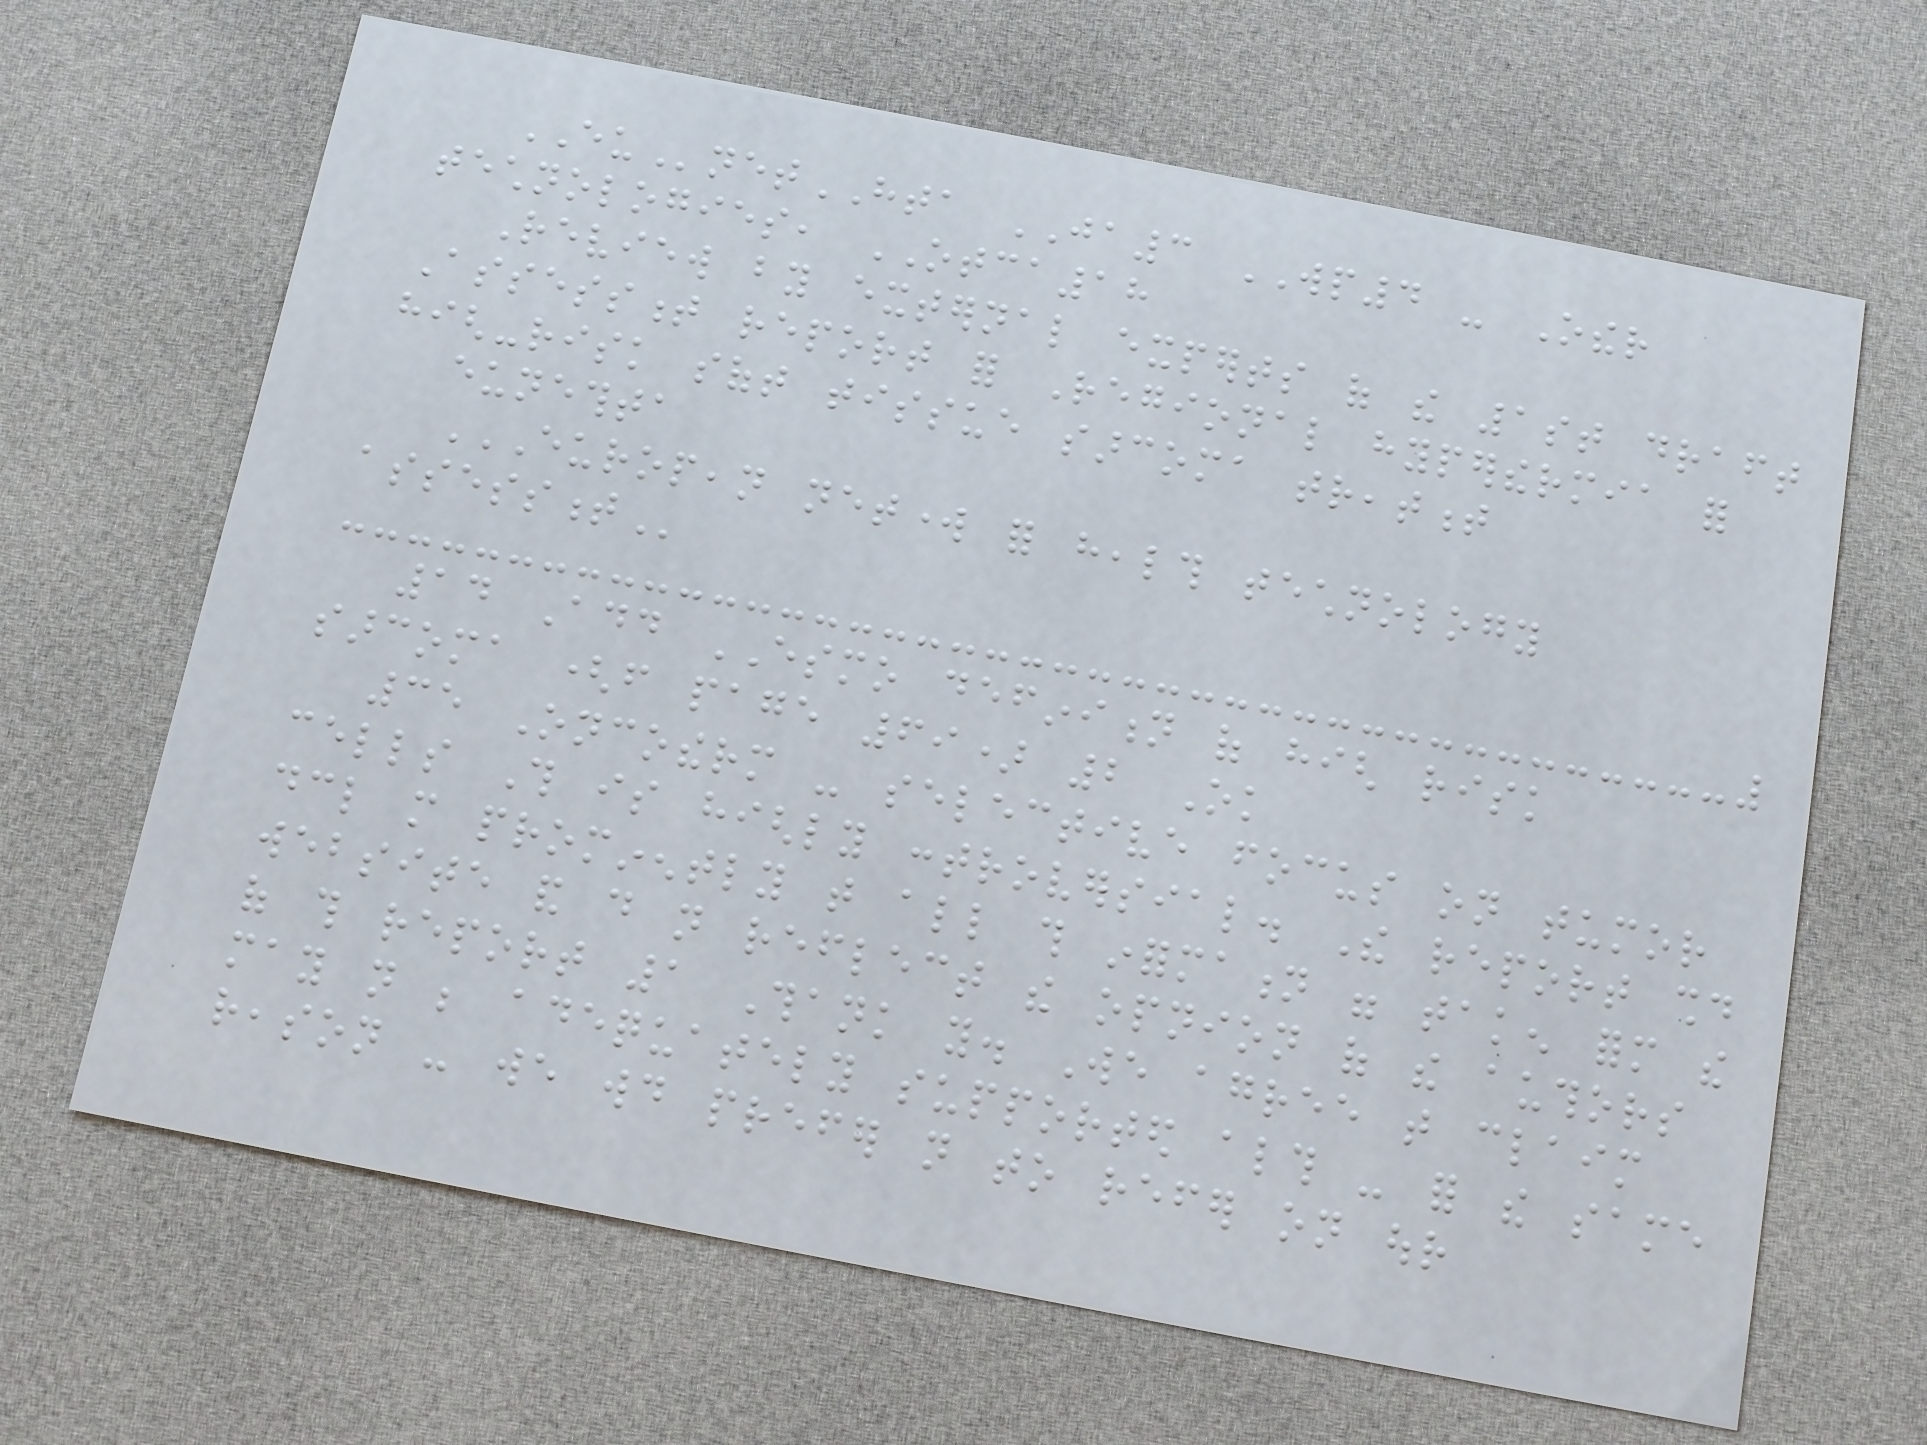EUnetHTA JA3 WP4 - Other
technologies, OTCA18
Review by external experts of the 1st draft
Assessment report for Regional hyperthermia for
high-risk soft tissue sarcoma treatment
eunethta
EUROPEAN NETWORK FOR HEALTH TECHNOLOGY
ASSESSMENT
14 Add ESMO definition of high risk
sarcoma (from page 69) 2 Ok
35 Oncotherm - selective focus on tumor
cells This is highly controversial. The report should
declare more prominently that all this information were taken form the
website and do not reflect the opnion of the authors
of this report 1 Thank you. We agree that claim
may not be adequately supported although - for the same
reason - we would prefer not to refer on our
